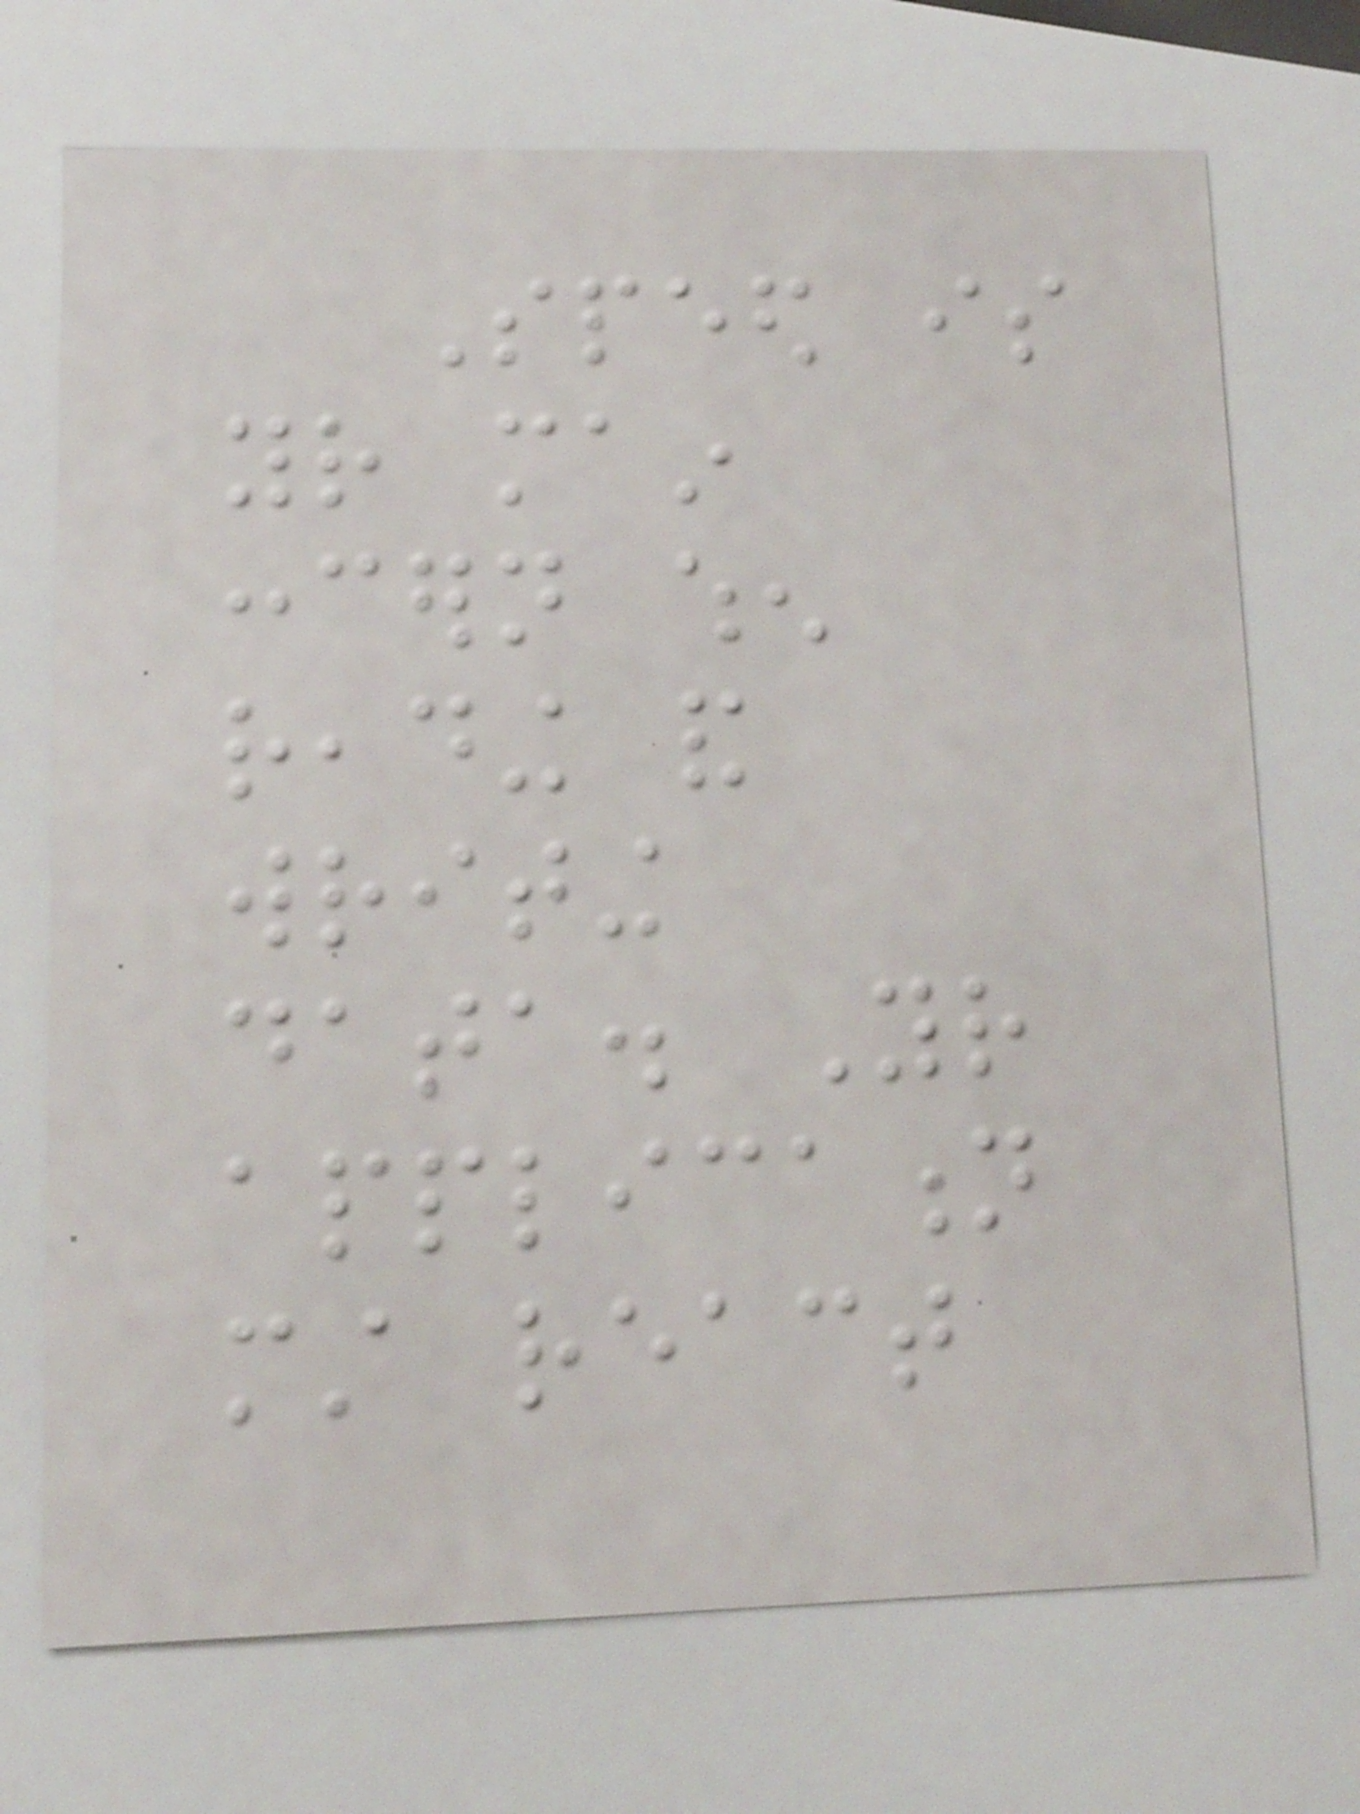Speed is
your main
concern when
reading and
writing
data. Your
application
must react
